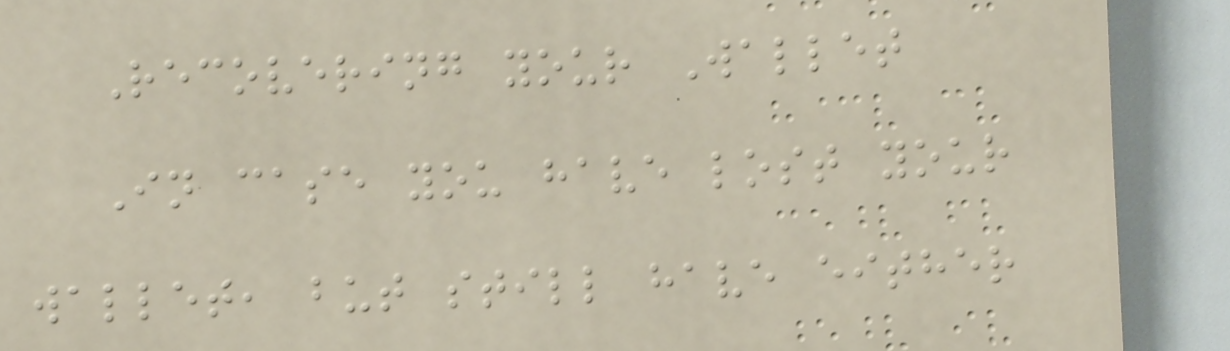Recovering your Wallet
In case you have lost your
wallet, but still have either
